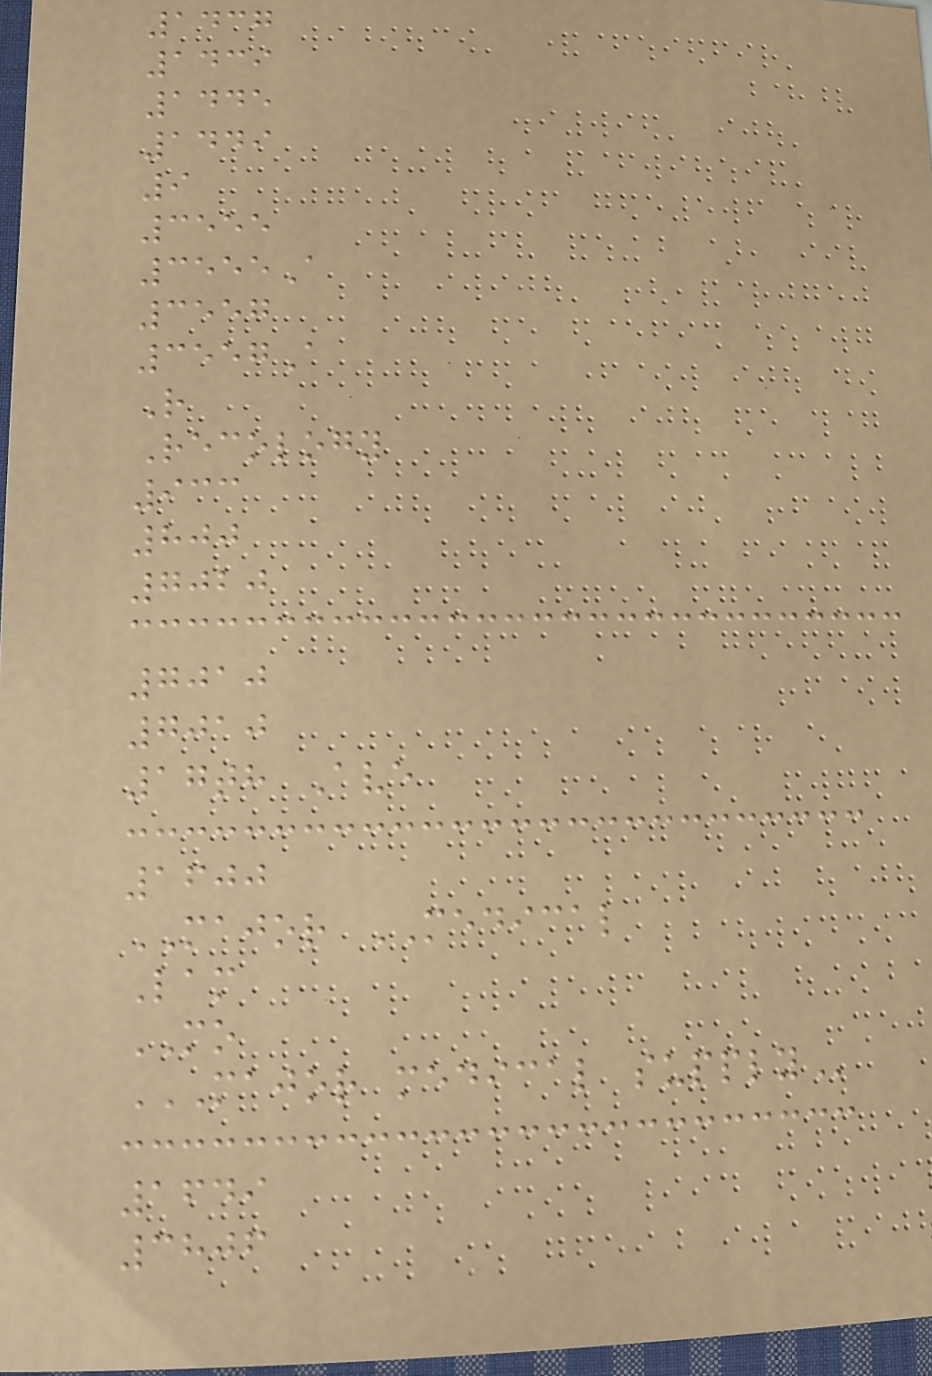1437
1439
1445
1449
9
3555
3555A
3557
3557A
R
Recology
933
800
7020
7010
7010
17th Ave
1600
MAJOR MEDICAL
Lam
MO
MAJOR MEDICAL SUPPLY
1649
3806
